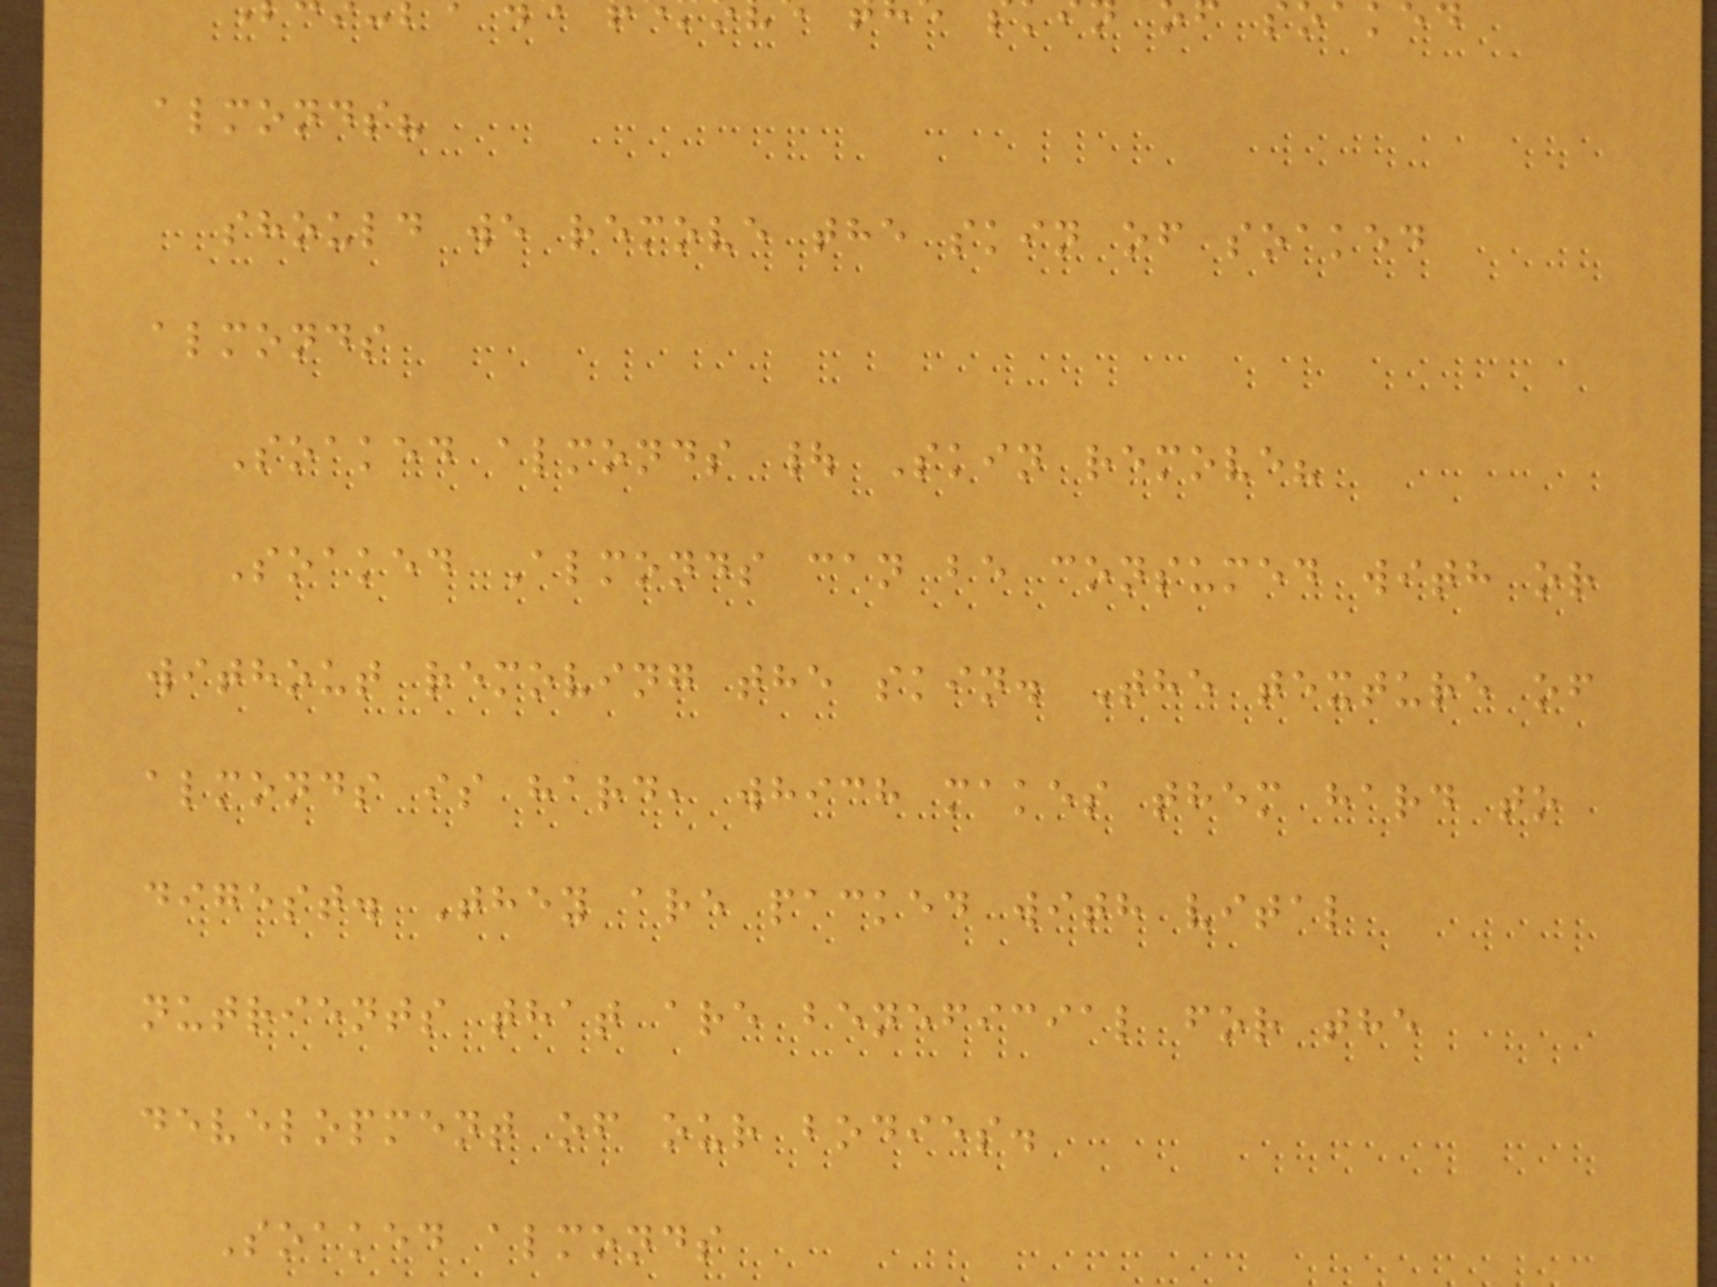almonds?
should we remove the skin of soaked
almonds
Soaked almonds | Skin remove?
Soaked Almonds can be consumed with or
without removing the skin. The texture of
almonds is hard, which makes them hard to
digest. They are packed with vital
nutrients that are beneficial for the
development of our bodies.
Soaked almonds
